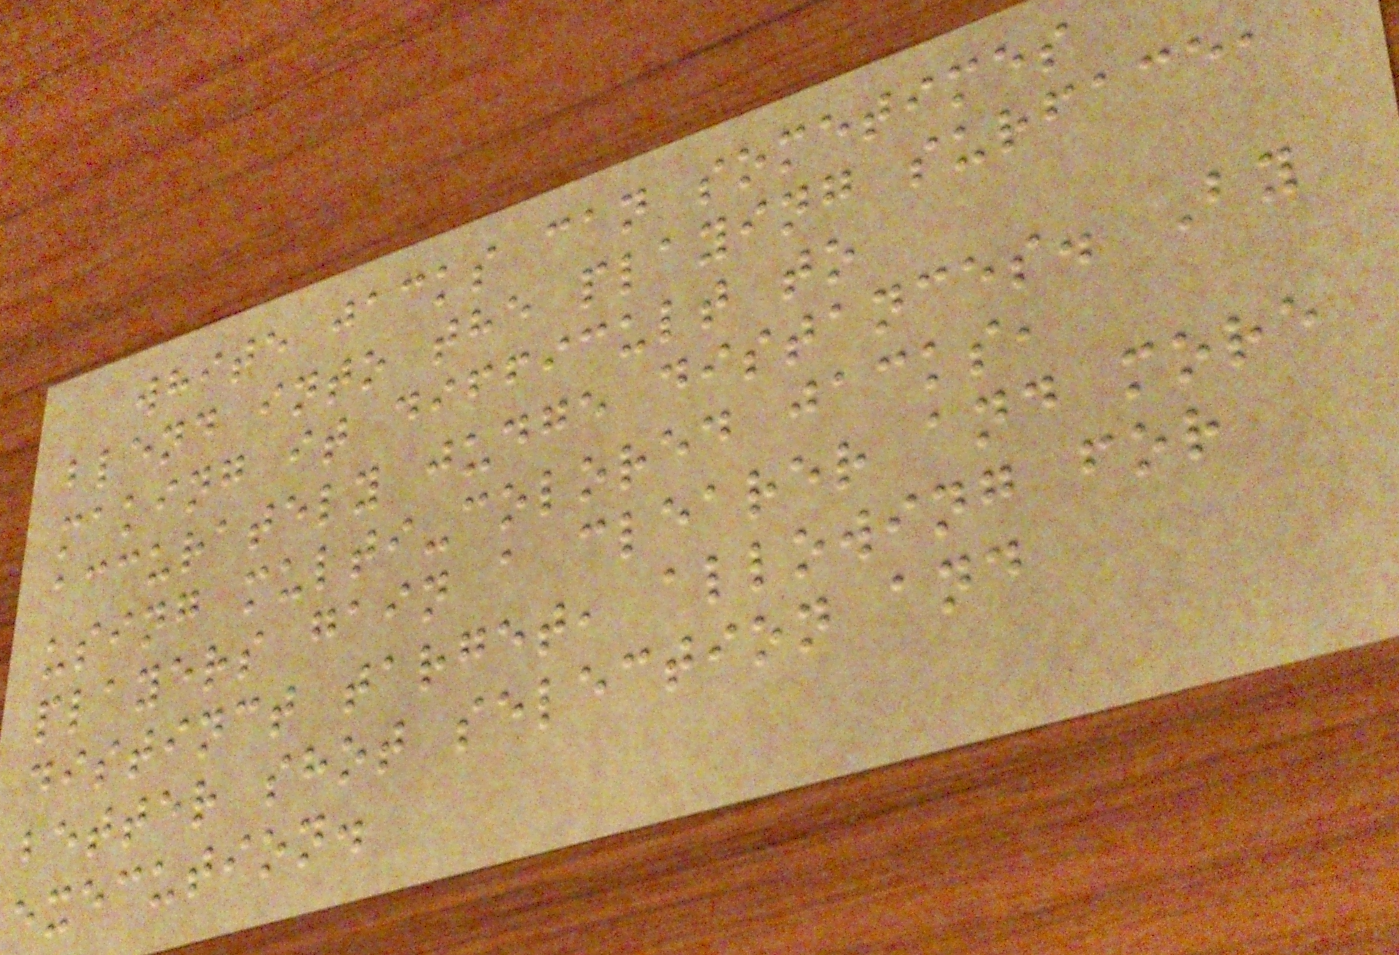white jacks can sometimes
blend into the playing surface,
making it difficult to
accurately judge distances. By
using multi-colored jacks,
players gain a clearer and more
distinct target, allowing for
better shot selection and
execution.
